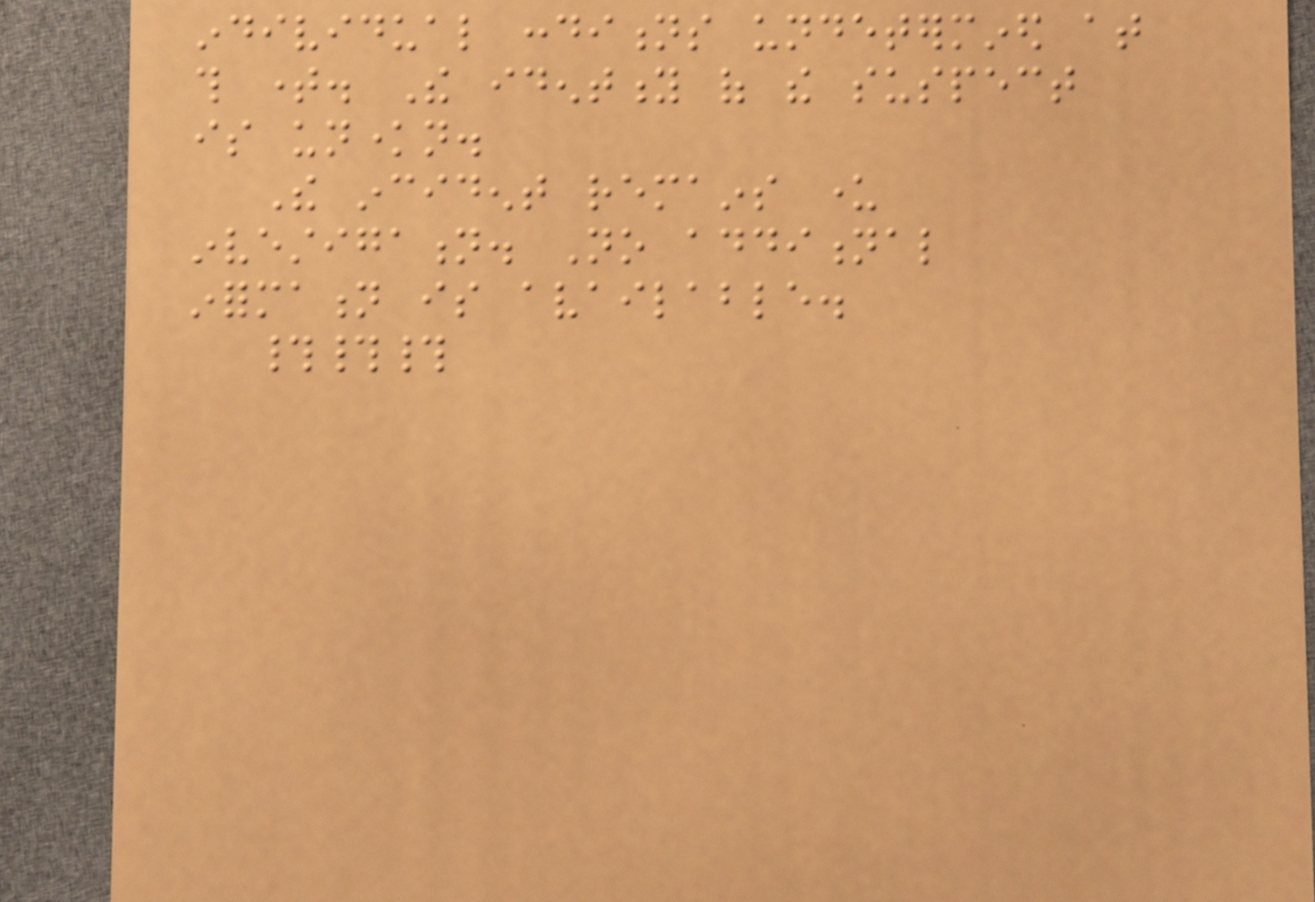individual conditions undetermined at
this time. The identity of the suspect
is unknown.
The incident remains under
investigation. No additional
information is available.
###
